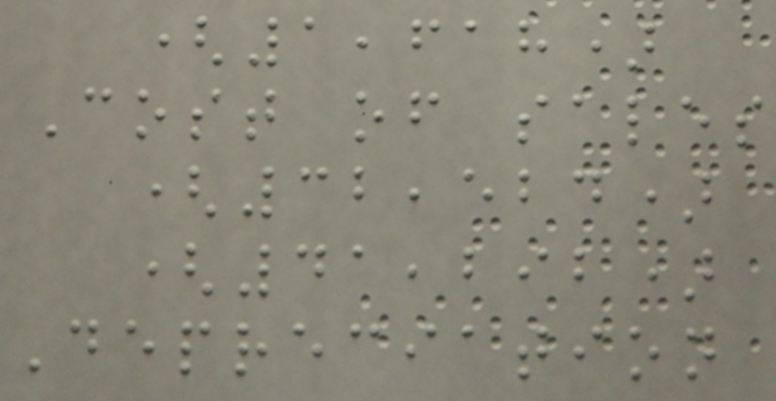(1,618)
Cost of sales
(32,524)
(41,292)
Depreciation
